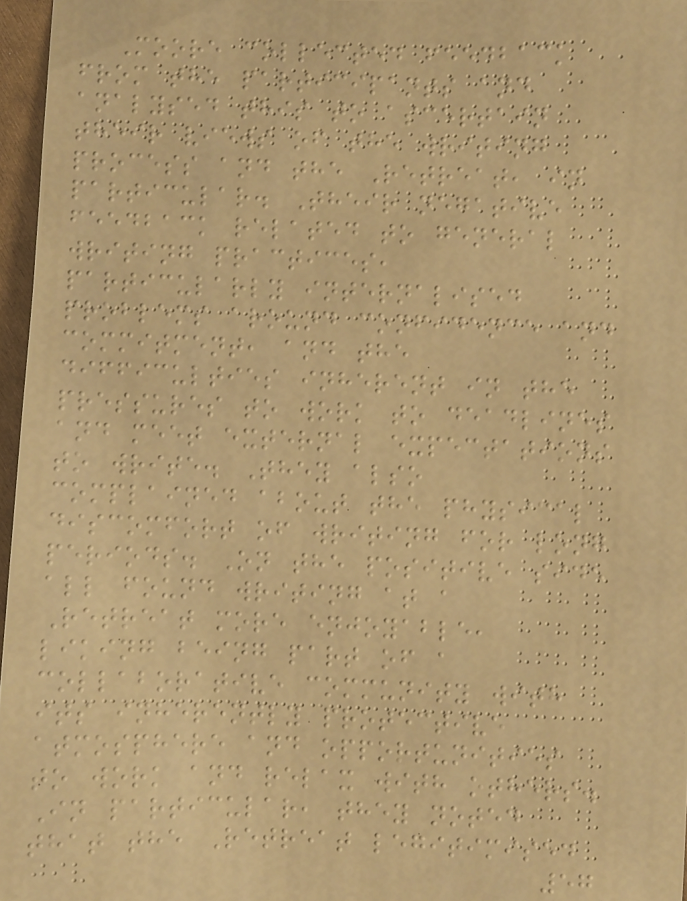Moore collected feedback
from the participants and
analysed this to ascertain
their views of the writing
process and the Retreat, in
particular. Their negative
feedback related to general
writing practices,
particularly internalised
problems around confidence and
commitment, and the
difficulties inherent in the
pressures to work to deadlines
and meet external expectations
to write. They also
complained about the physical
discomfort of writing for long
periods. On the positive side
all found writing at a
Retreat more enjoyable,
liking being part of a
collaborative community with
its inherently protective
atmosphere and opportunities
to work and relax with others.
In particular, they noted
that the Retreat legitimised
57
